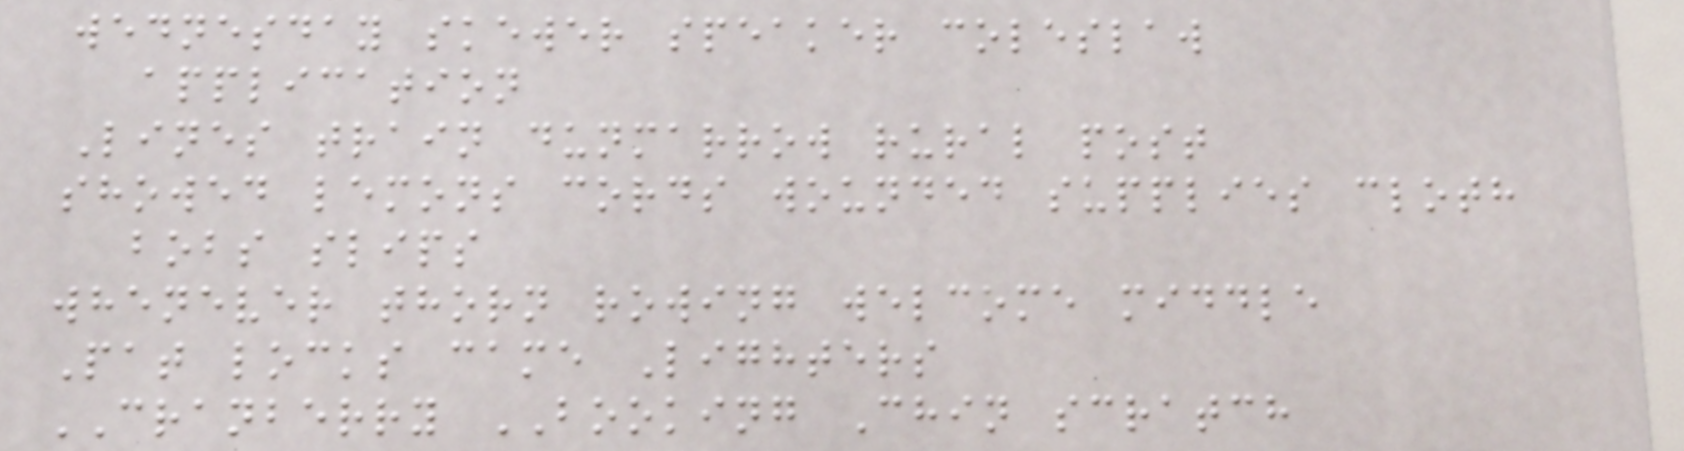wednesday skewer speaker coleslaw
application
Lines train dunmarrow rural post
showed lemons cords wounded supplies cloth
bobs slips
whenever thorn rowing welcome middle
Pat locks came Lighters
CRANBERRY BOOKING Chin scratch
